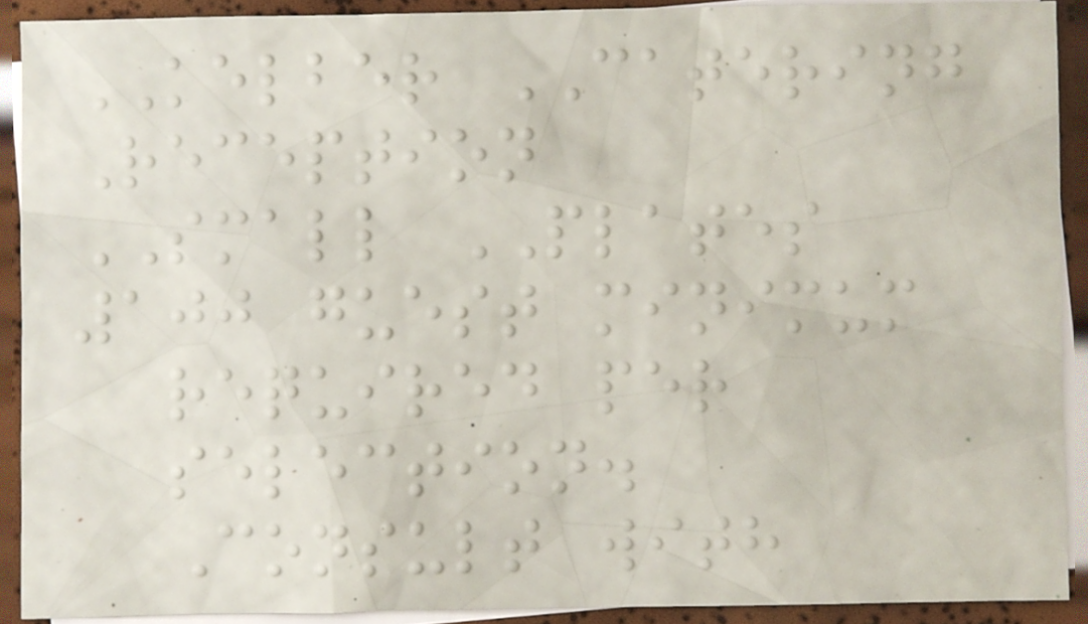KELBER CATERING
Reception
SMALL PLATES
100 guest minimum
required per
selection.
Consult with
